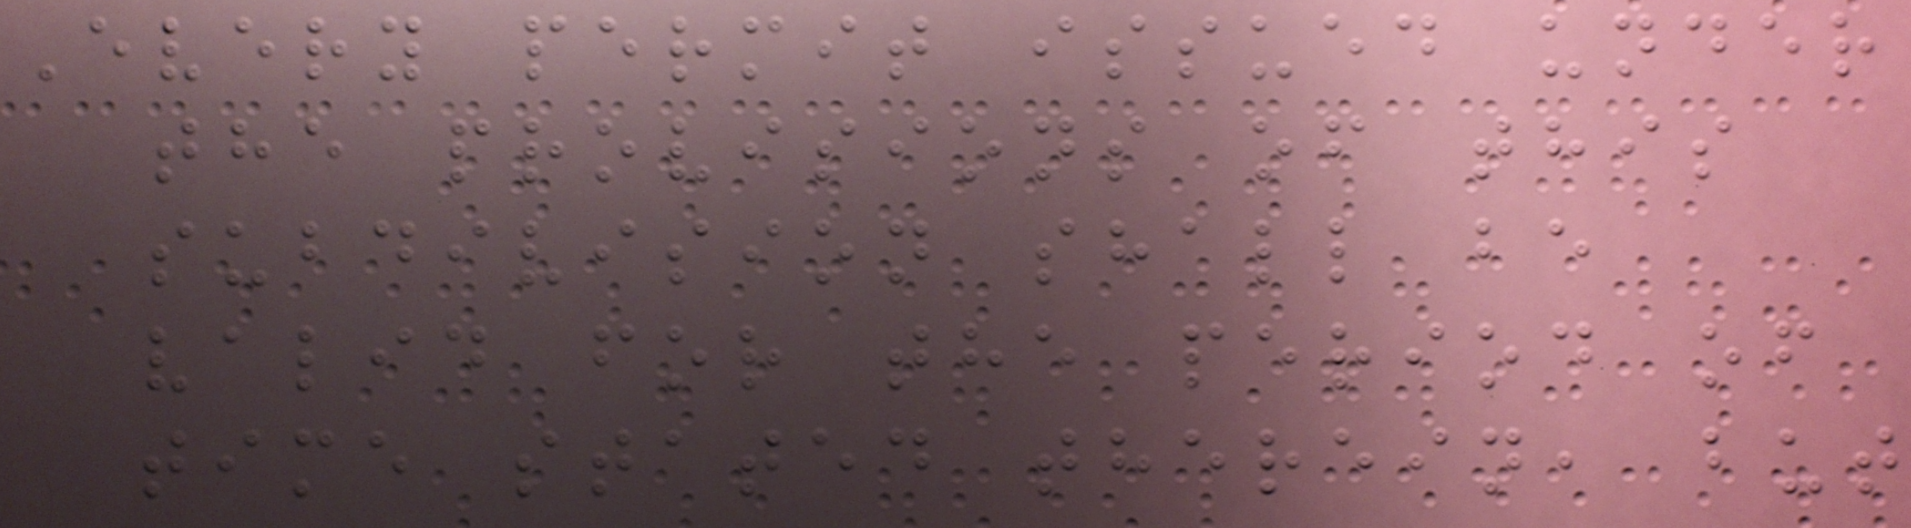Every permit issued under
the provisions of this
subdivision shall be
valid for the period of
time stated therein, but
